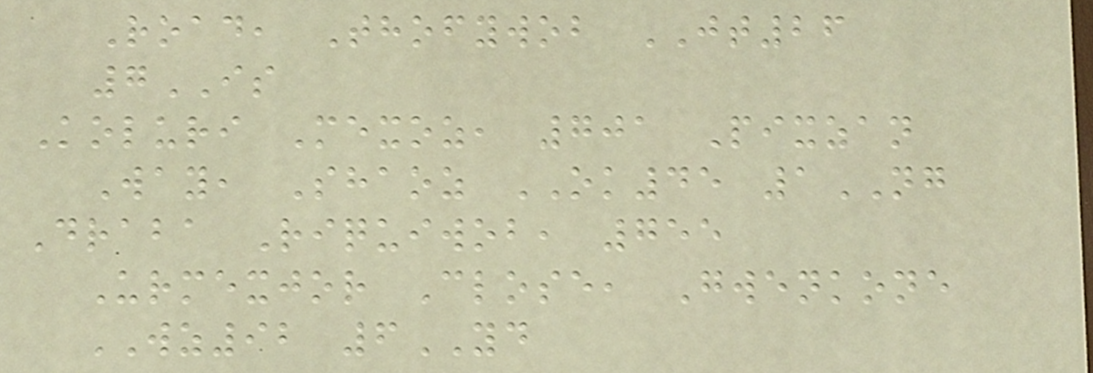Road, Thofywob JT26
7IS
Koluri Mexoz, 701 Pixzan
Way, Shaoz OK45 1NG
Draba Riquiwob, 755
Urmexjor Close, Gwenkone
WZ92 6YD
